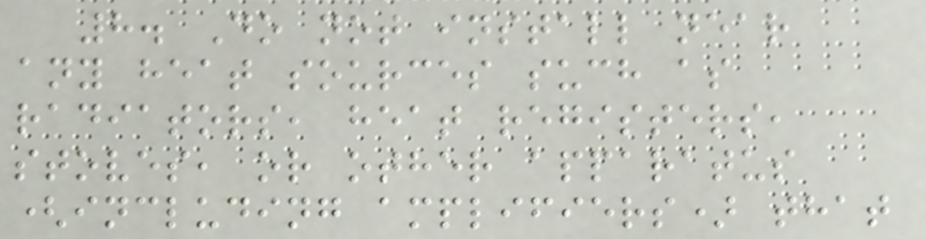8. Do not install near
any heat sources such as
radiators, heat registers,
stoves, or other apparatus
(including amplifiers) that
